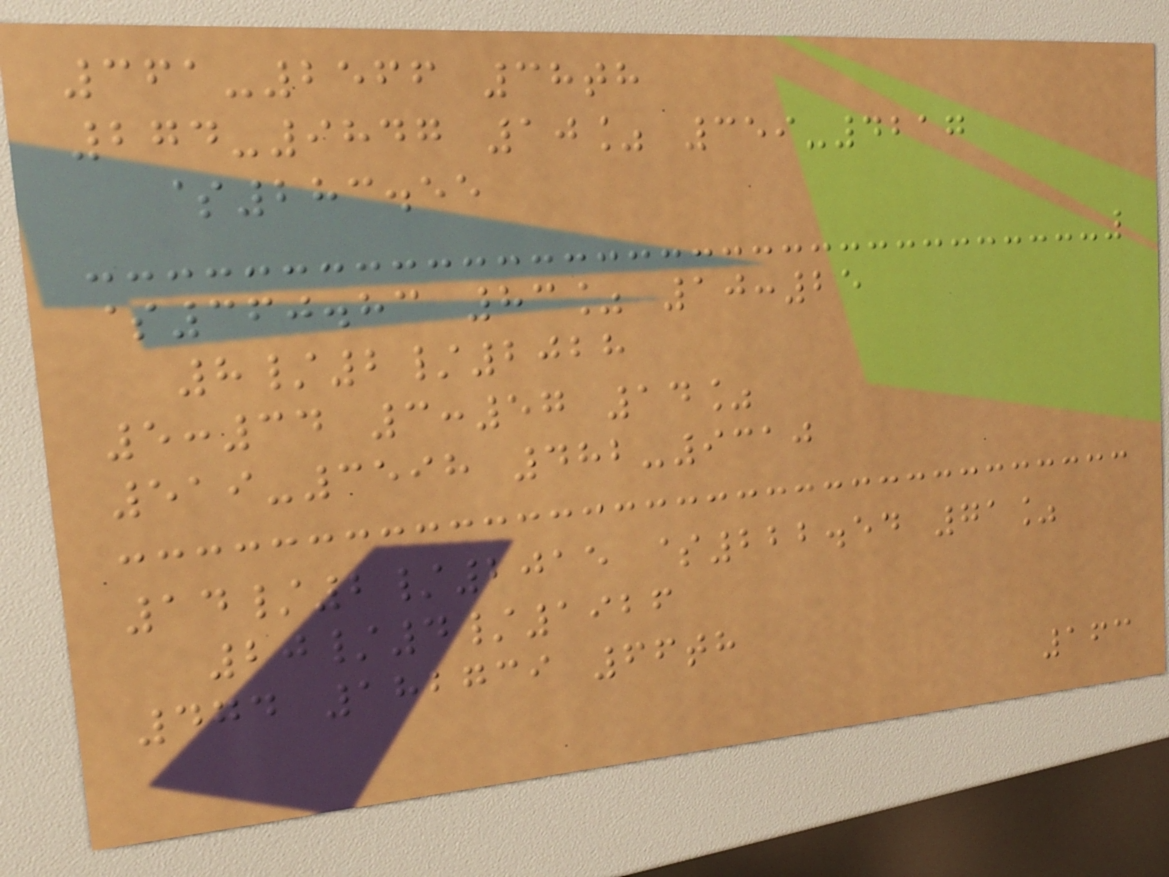361-2566 38th
274-9847 10% 359-4217
$283.55
$360.83 83% 10:25
8/2/2028
5:34 3:57 14%
519-3598 482-9310
14/2/2015 $222.54 71%
20/4/1926
474 182739 66th
163
